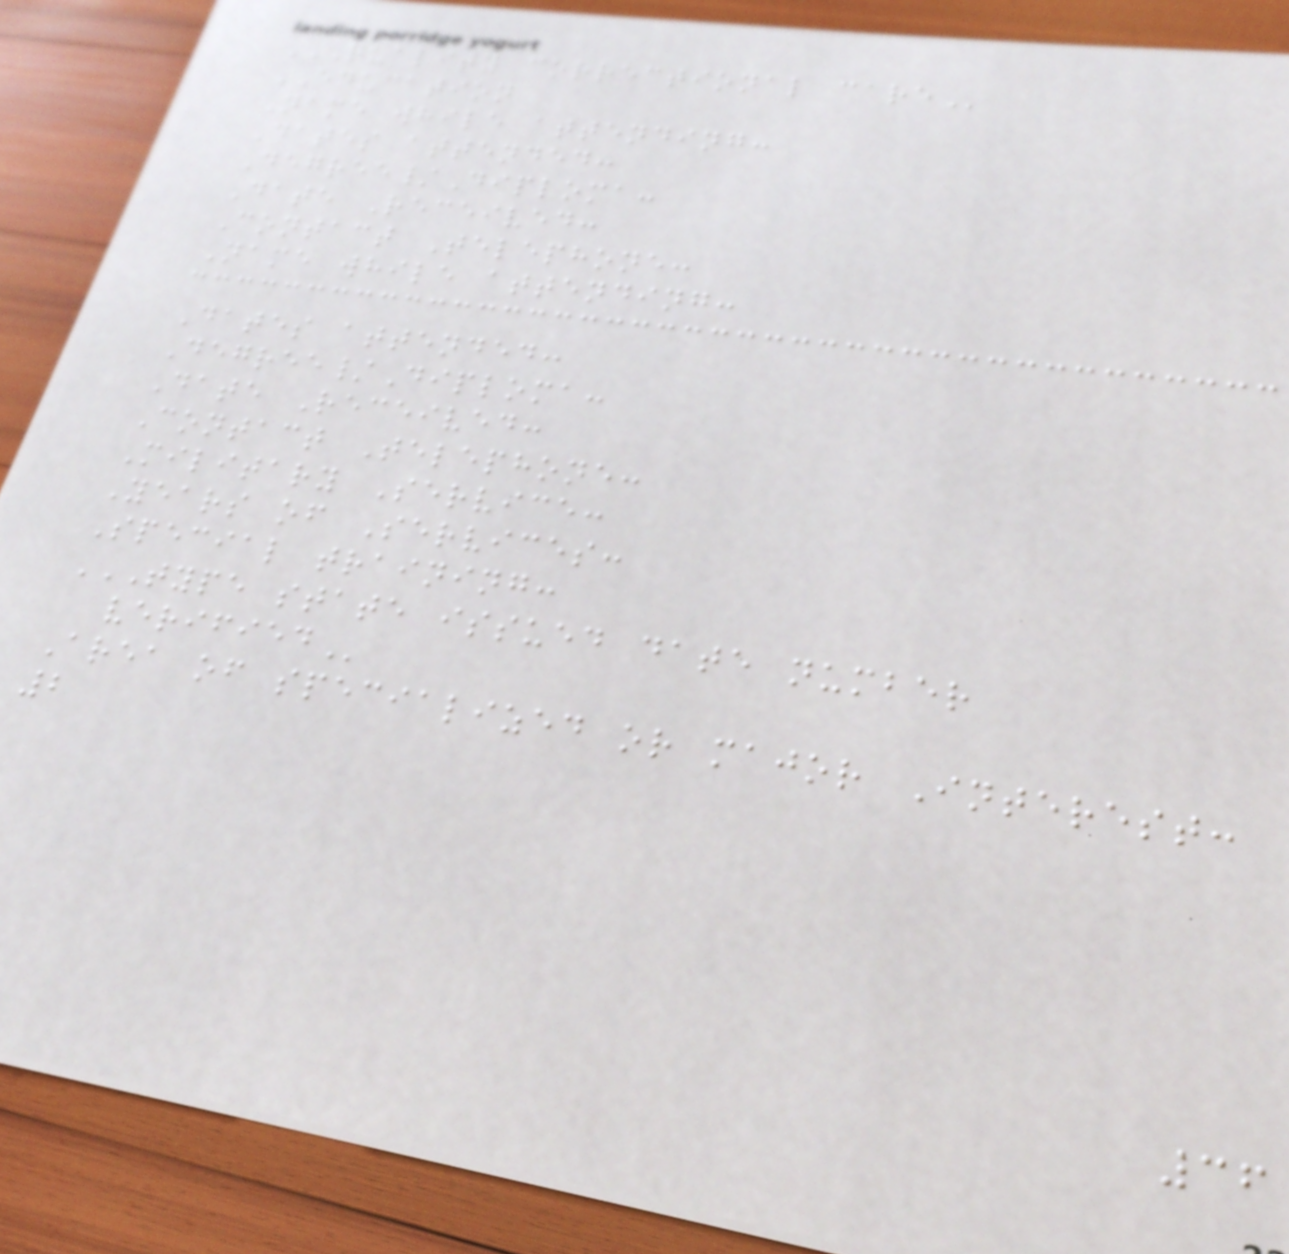QUALITY CORRECTIONAL CARE
EDUCATION
Name while attending:
Dates attended:
Degree/Diploma:
Date Received:
Contact Telephone:
Name while attending:
Dates attended:
Degree/Diploma:
Date Received:
Contact Telephone:
Military Service:
Years of Services:
Special training:
TYPE STATE ISSUED DATE NUMBER
VERIFIED
Area of specialized or major Interest:
2
36
